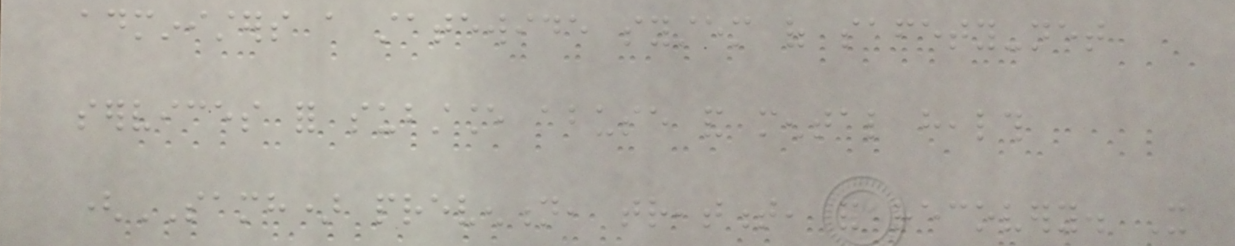administers a statewide system of safety-net
services for substance abuse and mental health
(SAMH) prevention, treatment, and recovery. It
